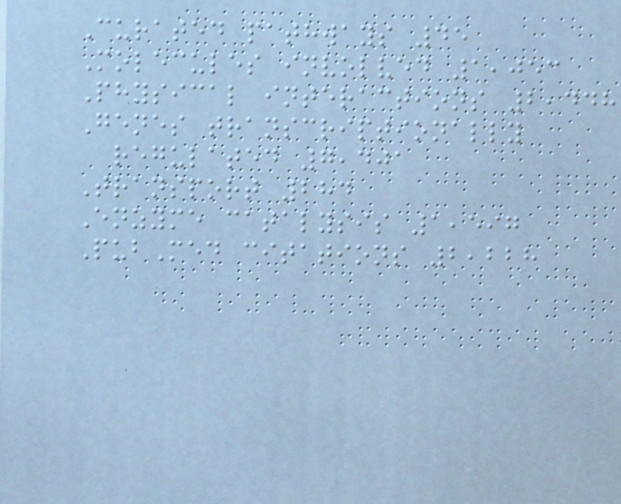Curated pathways 45
Molecules involved 1,053
Physical interactions 2,448
Genes transcriptionally
regulated 7,401
Transport 284
Enzyme catalysis 1,597
PubMed citations 2,228
